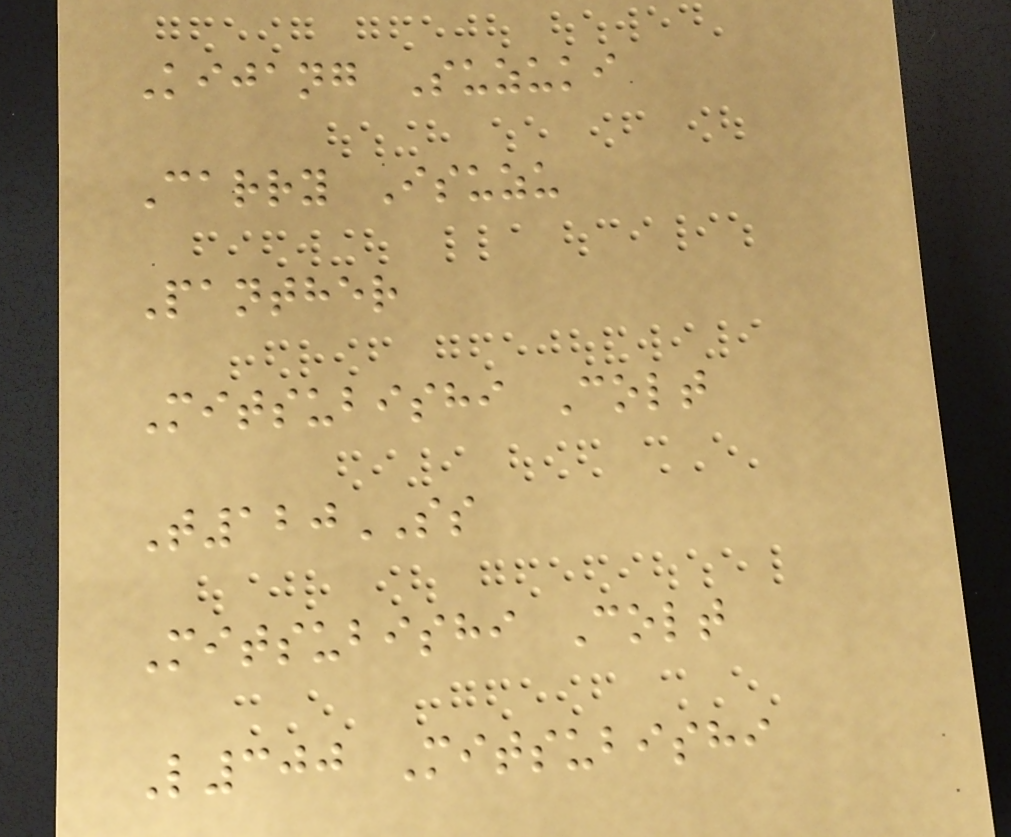Kijang Suzuki
Carry Isuzu
Panther
Mitsubishi Colt
T120SS
Mitsubishi Colt
L300 Mitsubishi
